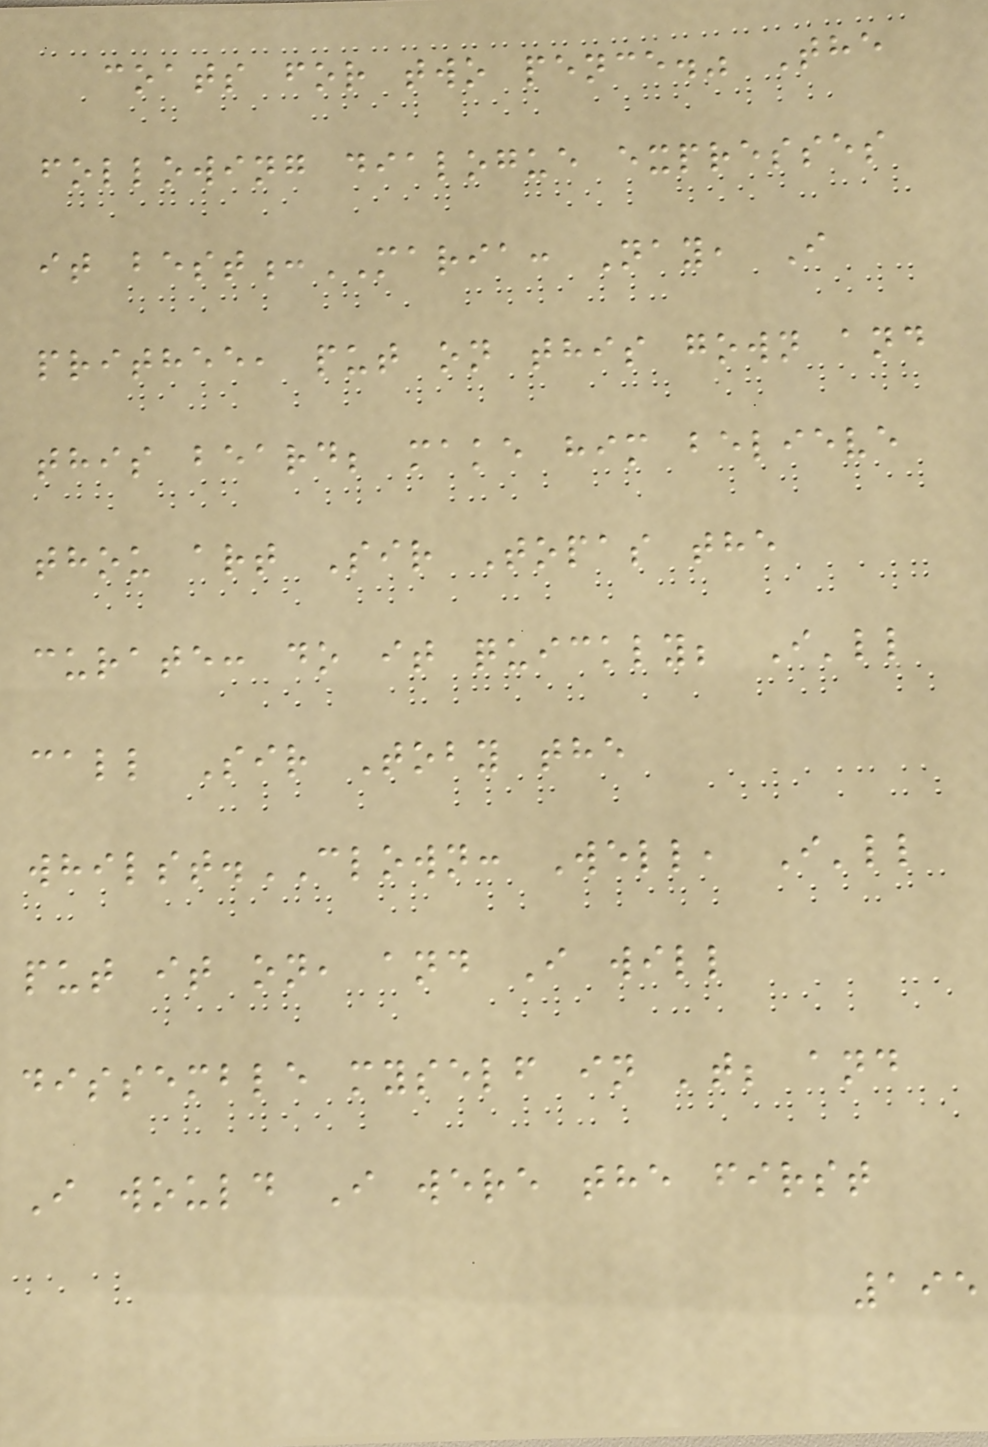coats for two pence." The
following dialogue expresses
it best:MARIA: Nay, I
prithee, put on this gown and
this beard; make him believe
thou art Sir Topas the
curate: do it quickly; I'll
call Sir Toby the
whilst.CLOWN: Well, I'll
put it on, and I will
dissemble myself in 't; and
I would I were the first
195
